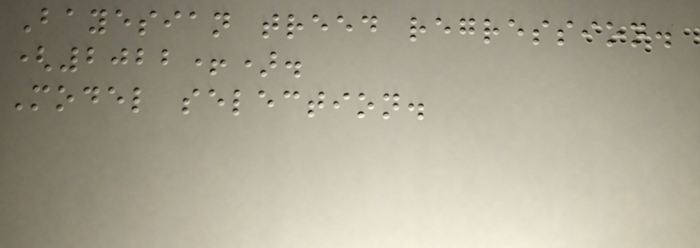Bayesian treed regression.
(2022+).
Model selection.
